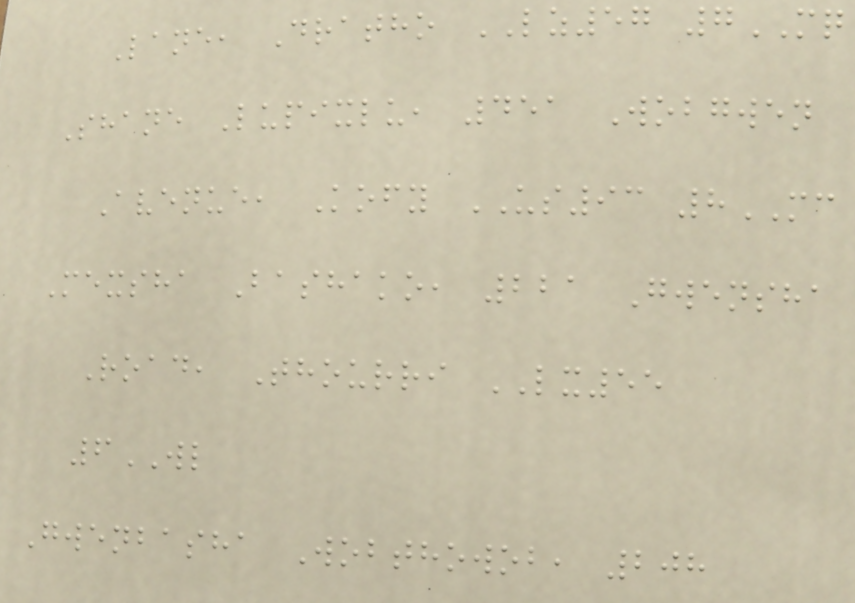Lane, Dratho LZ57 7MQ
Shane Lupixlu, 451 Wobgwen
Avenue, Kofy US93 8MC
Mexsha Bashako, 221 Gwensha
Road, Thourri LX55
6WL
Gwenbasha Wobthowob, 208
